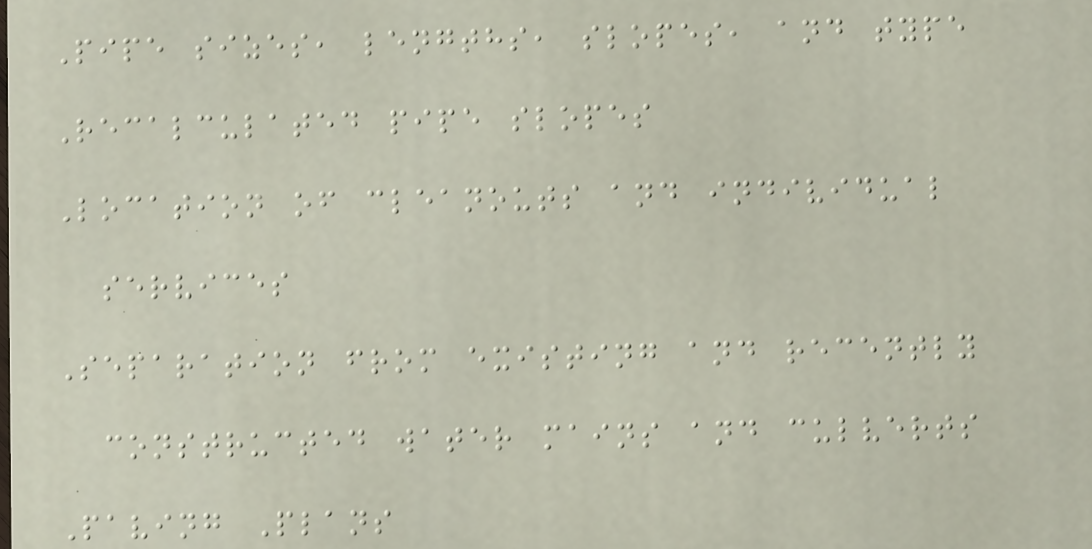Pipe sizes, lengths, slopes, and type
Recalculated pipe slopes
Location of cleanouts and individual
services
Separation from existing and recently
constructed water mains and culverts
Paving Plans
